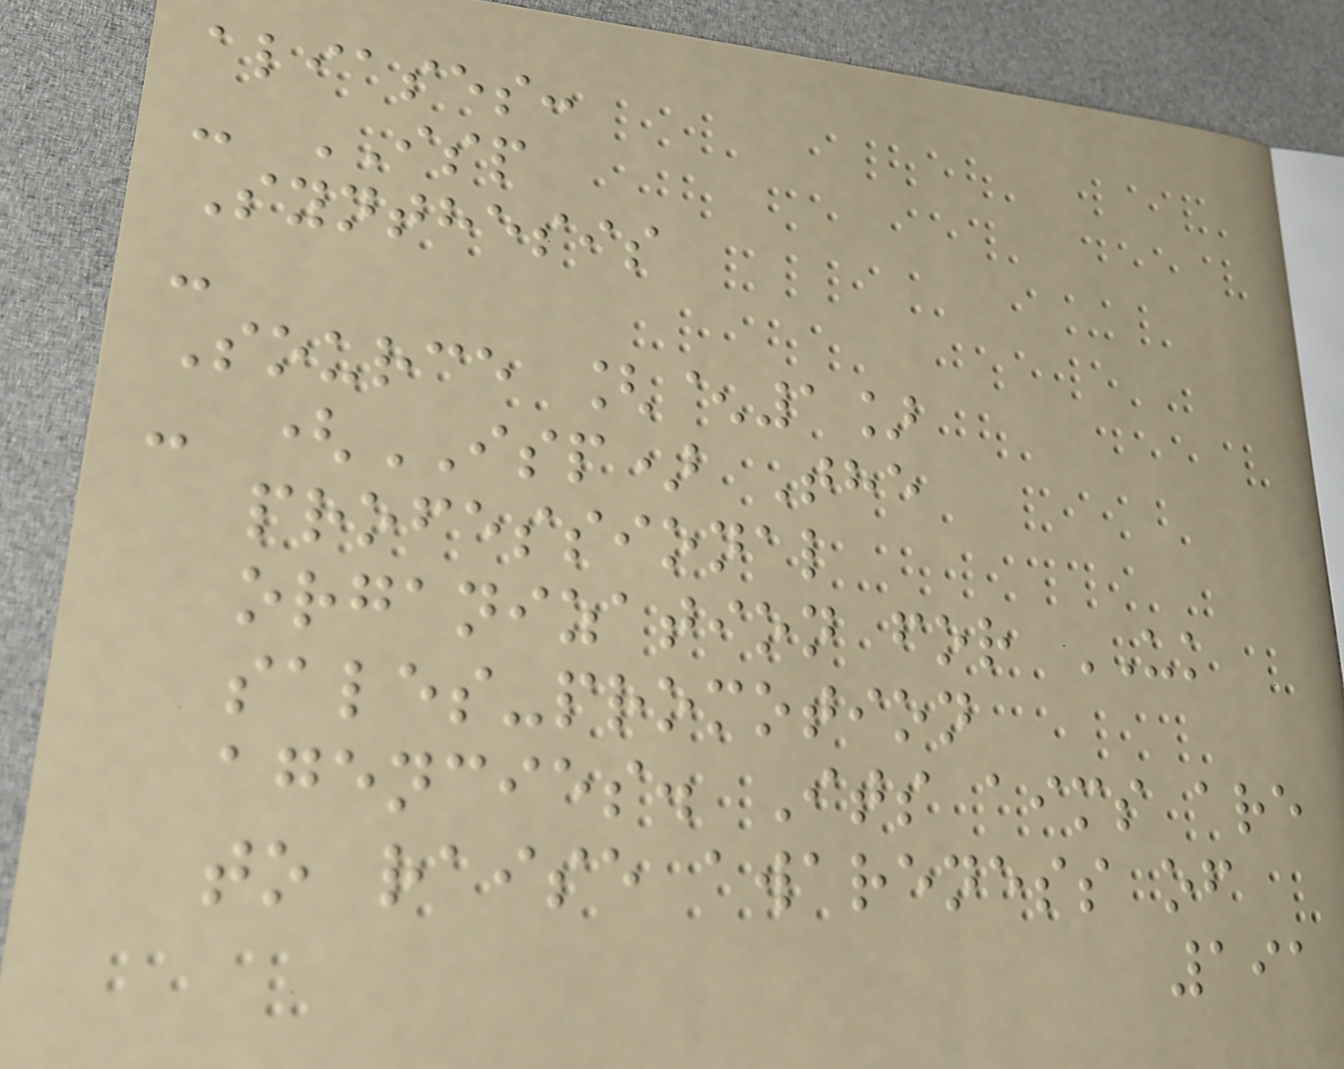aliases:
- ISP
Synthesis
-
Source [^1]
- (ISP) The
professional
organization for UK
sales-promotion
agencies. Its aims are
to raise awareness of
191
